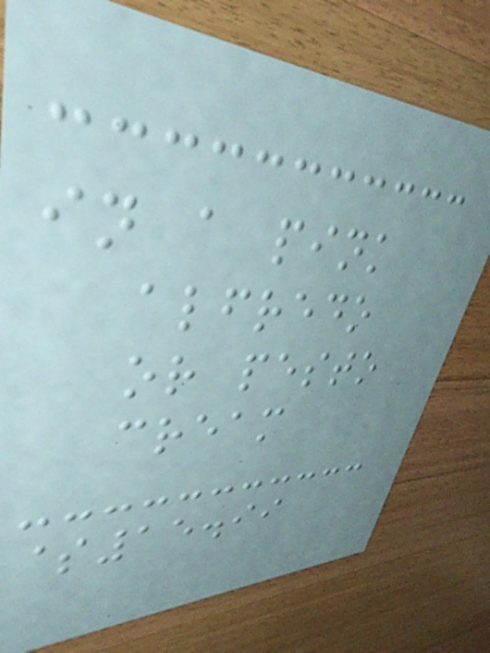in a pink
alfredo
or pesto
cream
$15.99
